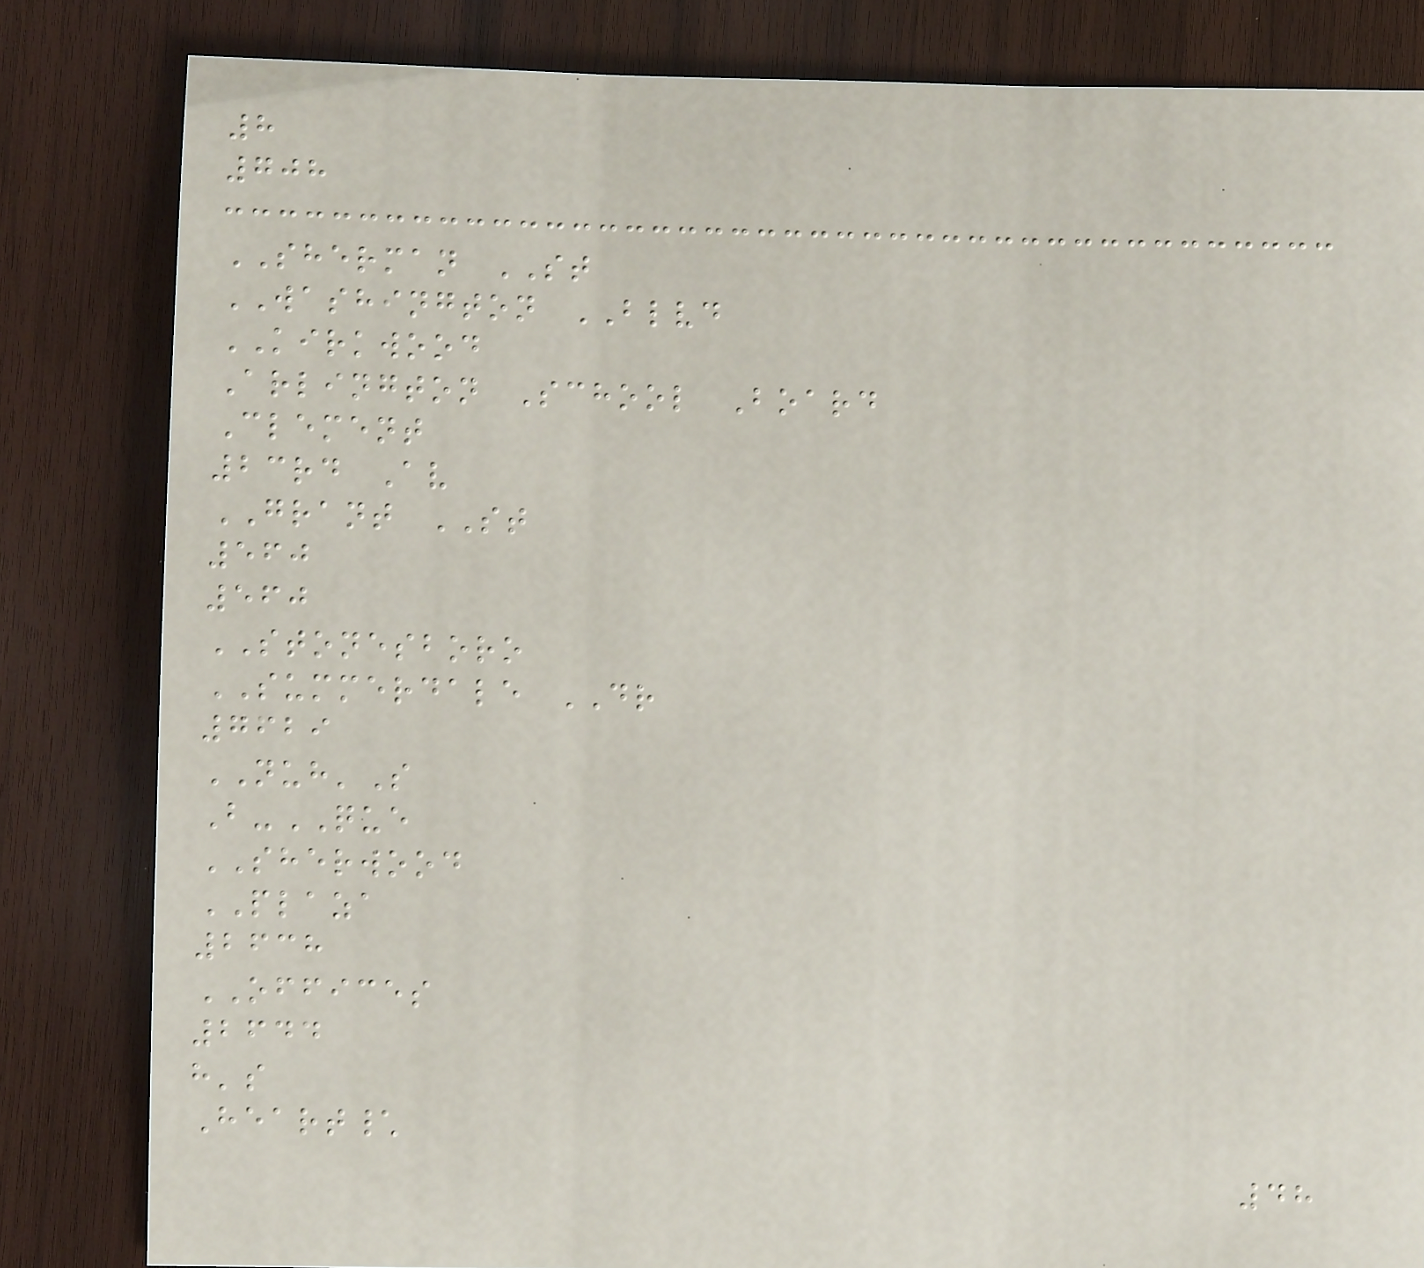8
708
SHERMAN ST
WASHINGTON BLVD
KIRKWOOD
Arlington School Board
Clement
23rd Av
GRANT ST
560
560
STONESBORO
SUMMERDALE DR
7629
NUH'S
B-QUE
SHERWOOD
PLAZA
2638
OFFICES
2644
h's
Heart\
48
